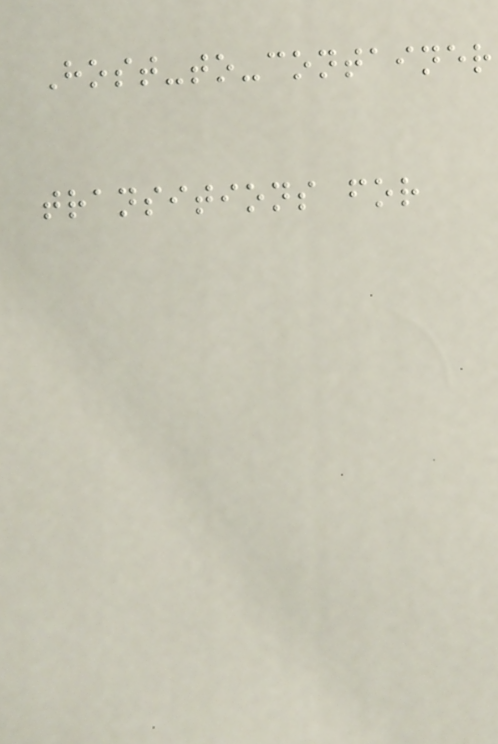Host-to-container
transitions for
